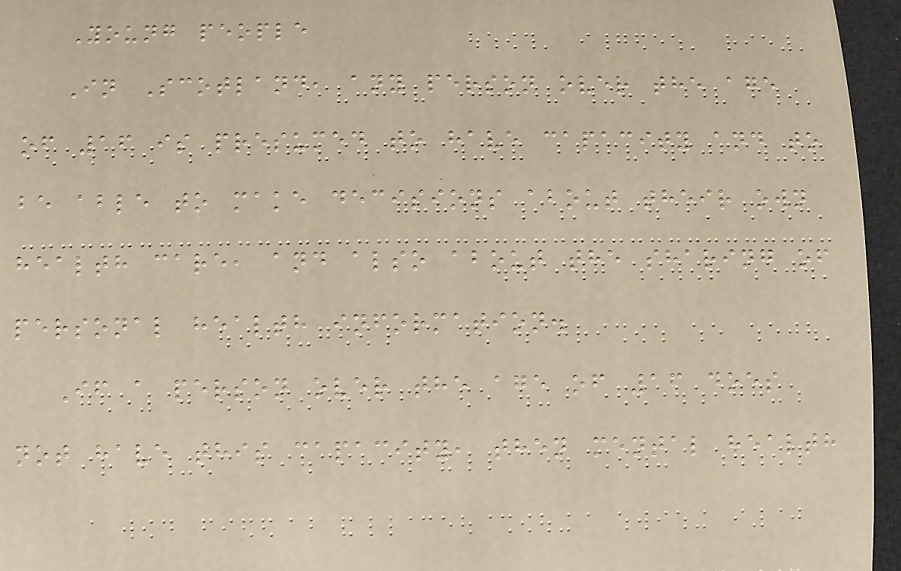Young people
In Scotland, any person over the age
of 16 is presumed to have capacity and to
be able to make decisions about their own
health care, and also about the sharing of
personal health information.
If a person over the age of 16 does
not have this capacity, then mental health
